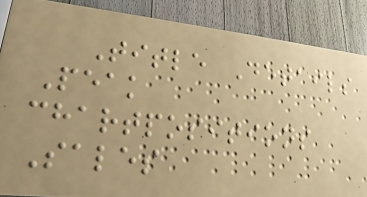Title Details
Peak
chartpositions
Sales
